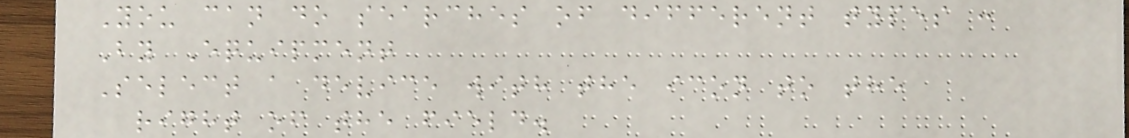You can do searches of different types :
By Equipment
Select a device with the icon to the
right of the field.
